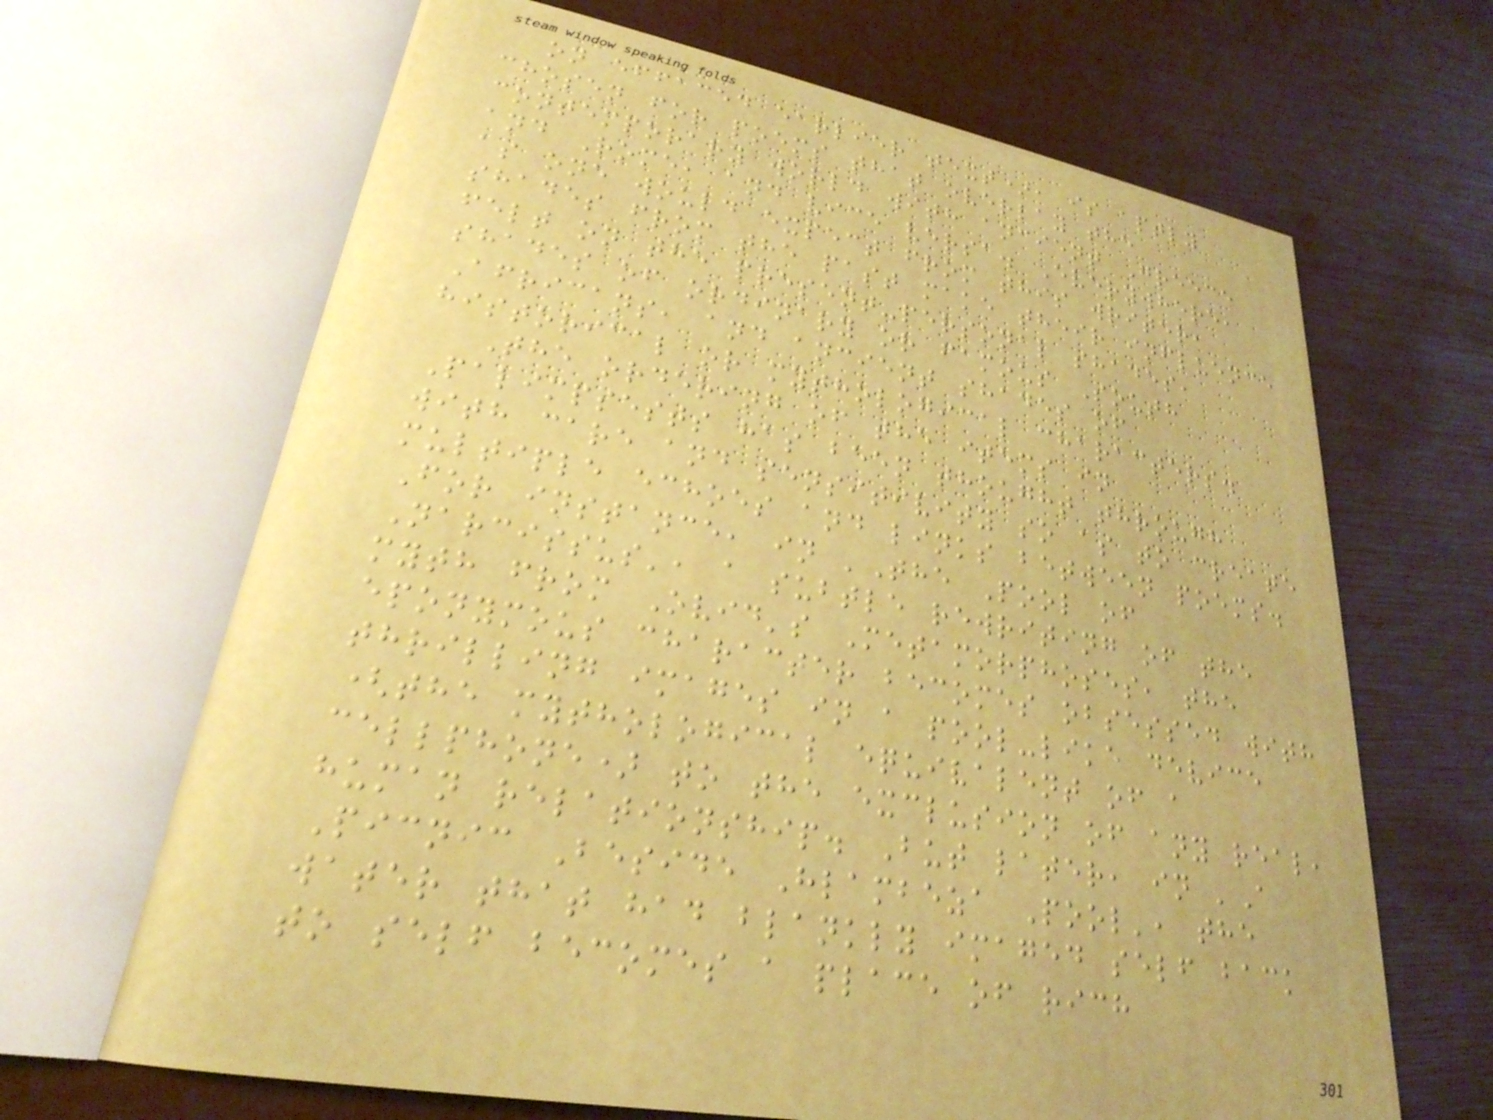on effaced earlier text), is aptly
chosen for poems that overlay the
contemporary world with ancient Greece
and Rome, and vice versa. Everywhere,
as one would expect from this writer,
shades from the past make their influence
felt on the present-personal shades,
shades of ordinary or famous South
Africans, and ancient shades of
historical or mythological characters.
The ordering of the items in
Palimpsests has been thought through
with care and sensitivity so as to create
multiple echoes and links between poems.
For instance, in 'The Pool of
Narcissus', a subtle rewriting of the
myth from Ovid's Metamorphoses, the
eponymous character becomes obsessed with
thrilling images in a pool-like device
(the mythological equivalent of a
cellphone) to the exclusion of any real,
human relationship. But later, in 'A
Picnic Beside Hlambeza Pool', the
water that had blankly imaged self back
to self becomes a place of rich
